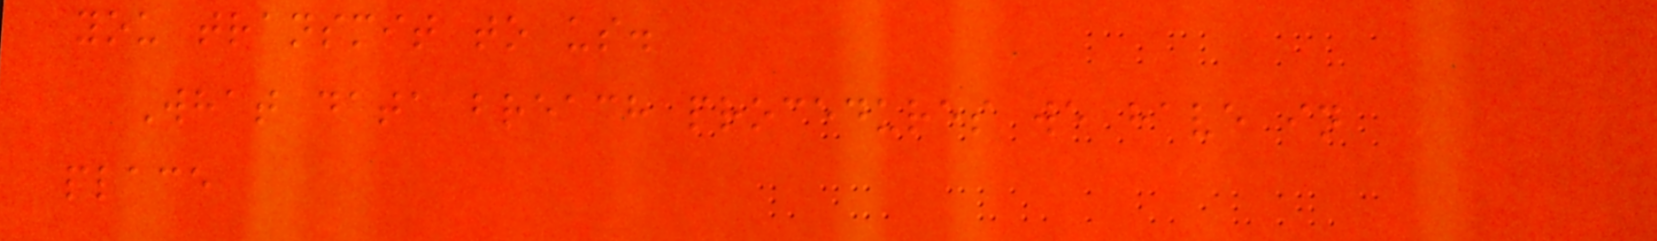you transmit to us.
What data breach procedures we have in
place
